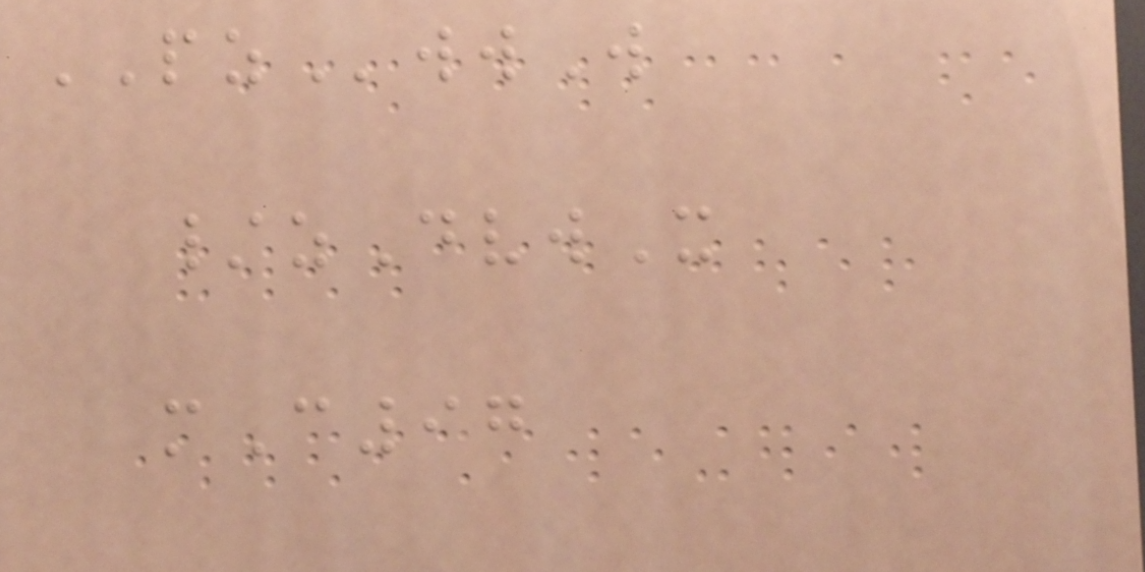PZwwW
/zDvwX
mC97
